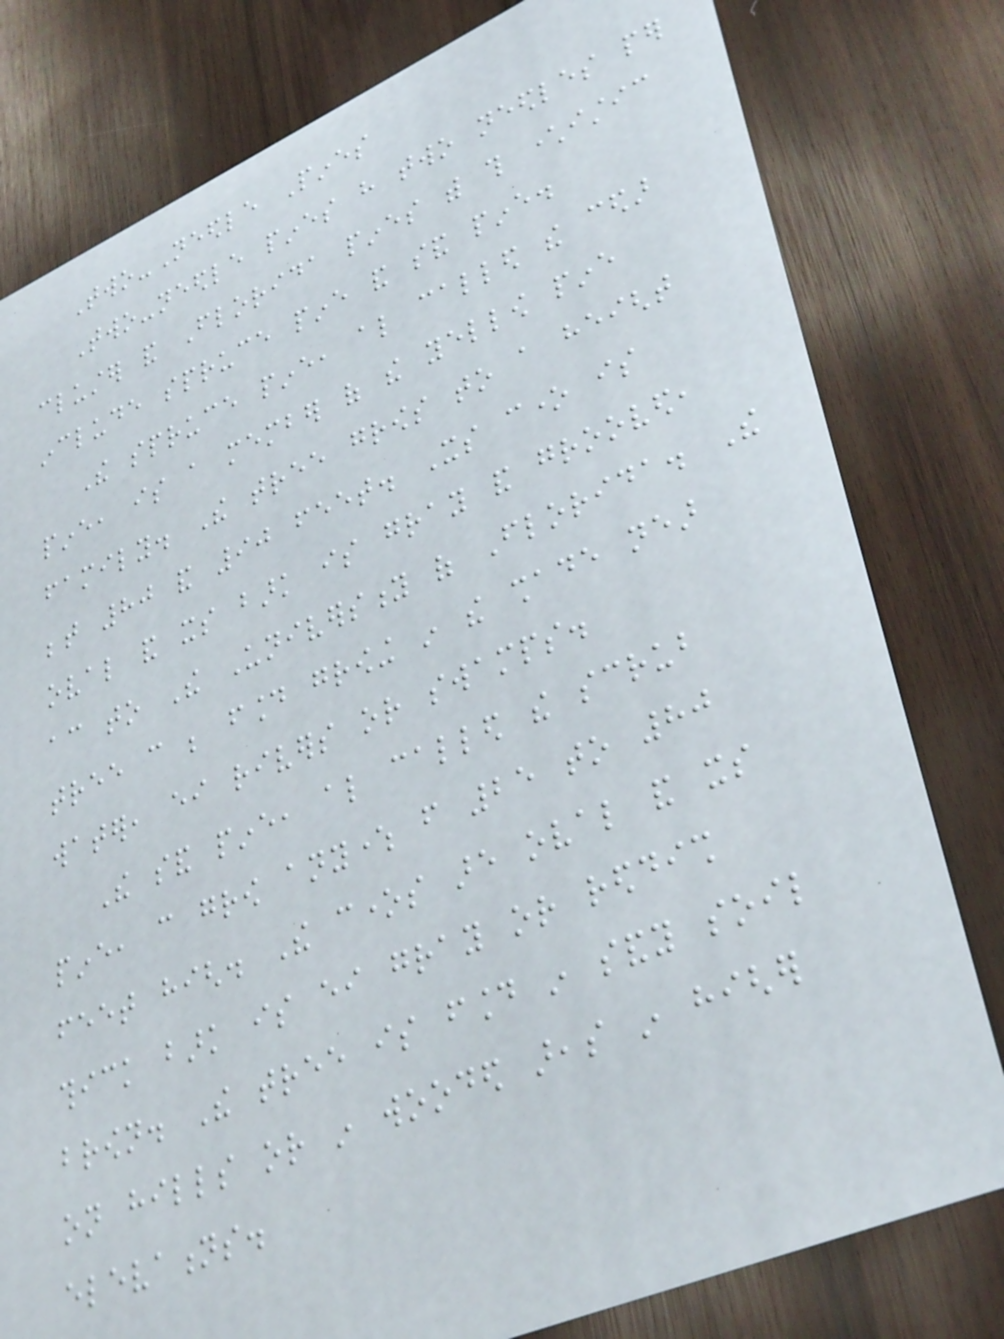Two-Needle Pines
Two-needle pines have two needles per
cluster and Florida pines with this characteristic
include spruce pine and sand pine.
The spruce pine, also called the cedar
pine, is a member of the yellow pine
family. The tree grows to a height
between 80 and 90 feet. Its cone is
oval and its bark is gray and grooved,
according to The University of Florida. The
tree can be found growing in the shade near
water, either rivers or swamps.
The sand pine, also called the scrub
pine, can grow anywhere from 25 to 80
feet high. The cones are oval and its
thick bark is either gray or reddish
brown. The tree is found in sandy soil
on hills or in wooded areas in higher
elevations.
